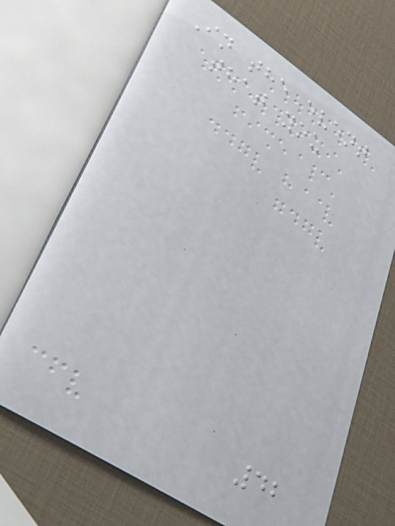In the event
that you
42
